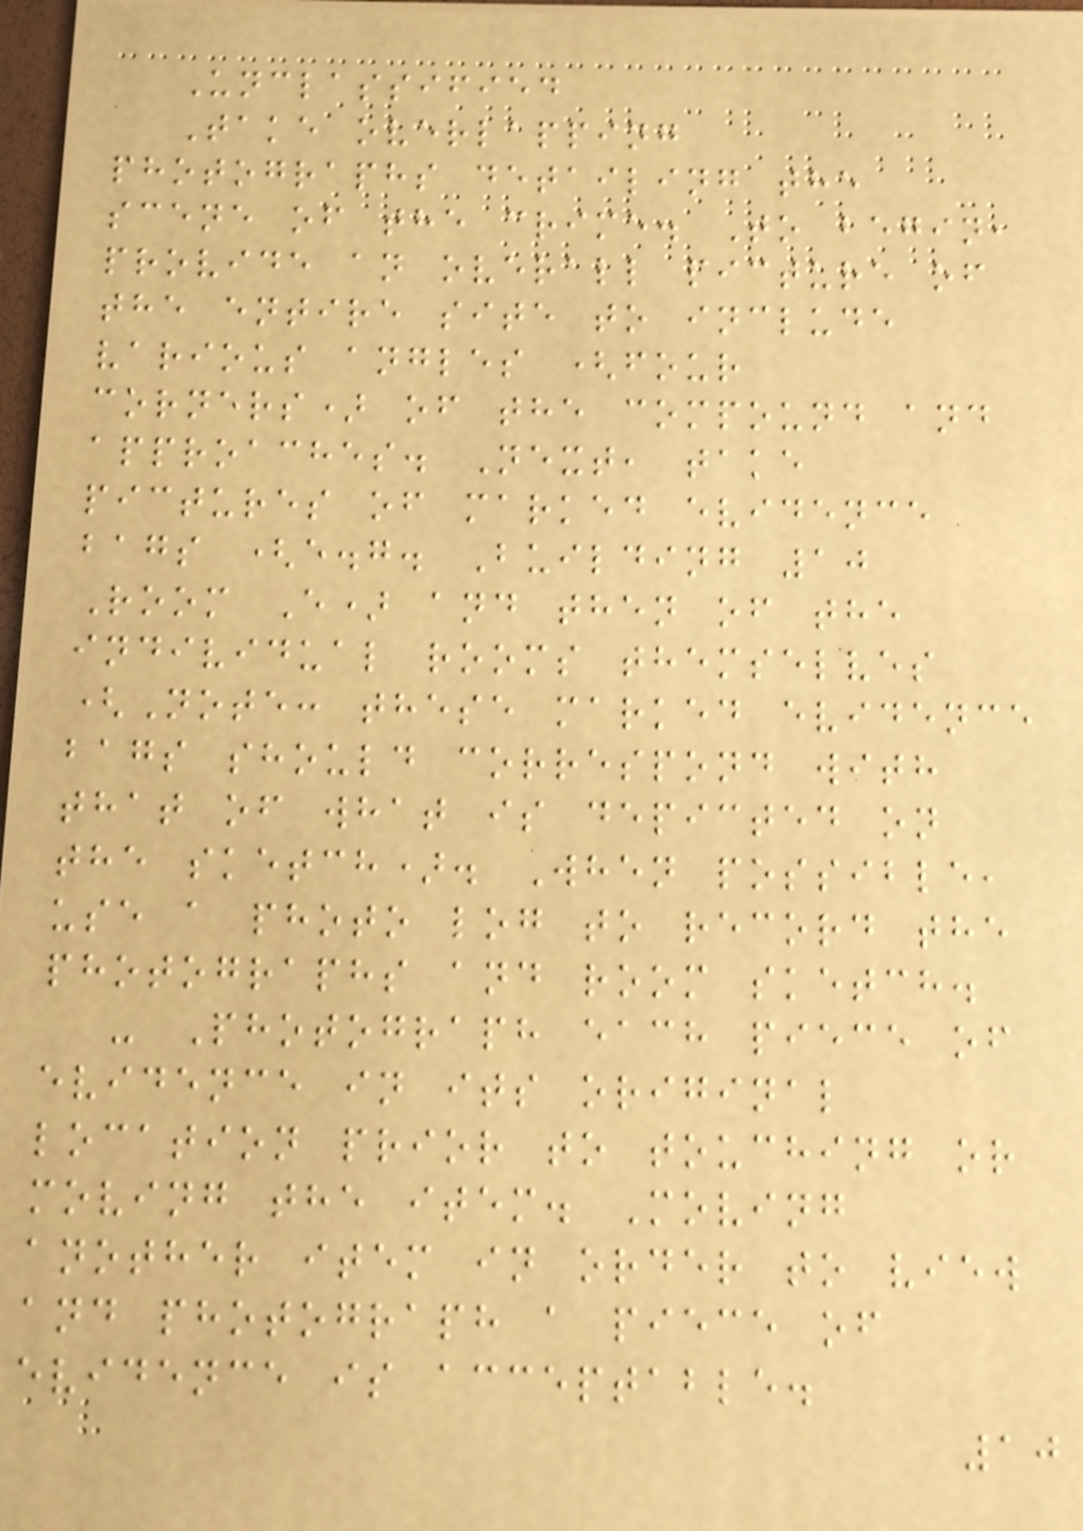Unclassified
Take overlapping
photographs detailing the
scene of the crime. To begin,
provide an overall picture of
the entire site to include
various angles (four
corners) of the compound and
approaches. Next, take
pictures of marked evidence
bags (e.g. Building 10
Room E) and then of the
individual rooms themselves
(Note: these marked evidence
bags should correspond with
that of what is depicted on
the sketch). When possible,
use a photo log to record the
photographs and room sketch.
- Photograph each piece of
evidence in its original
location prior to touching or
moving the item. Moving
another item in order to view
and photograph a piece of
evidence is acceptable.
10
